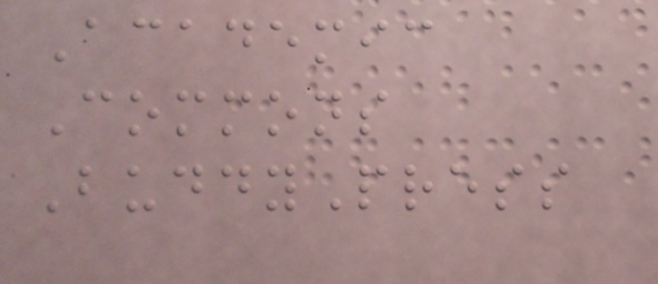Academic
Commons
BuddyPress
